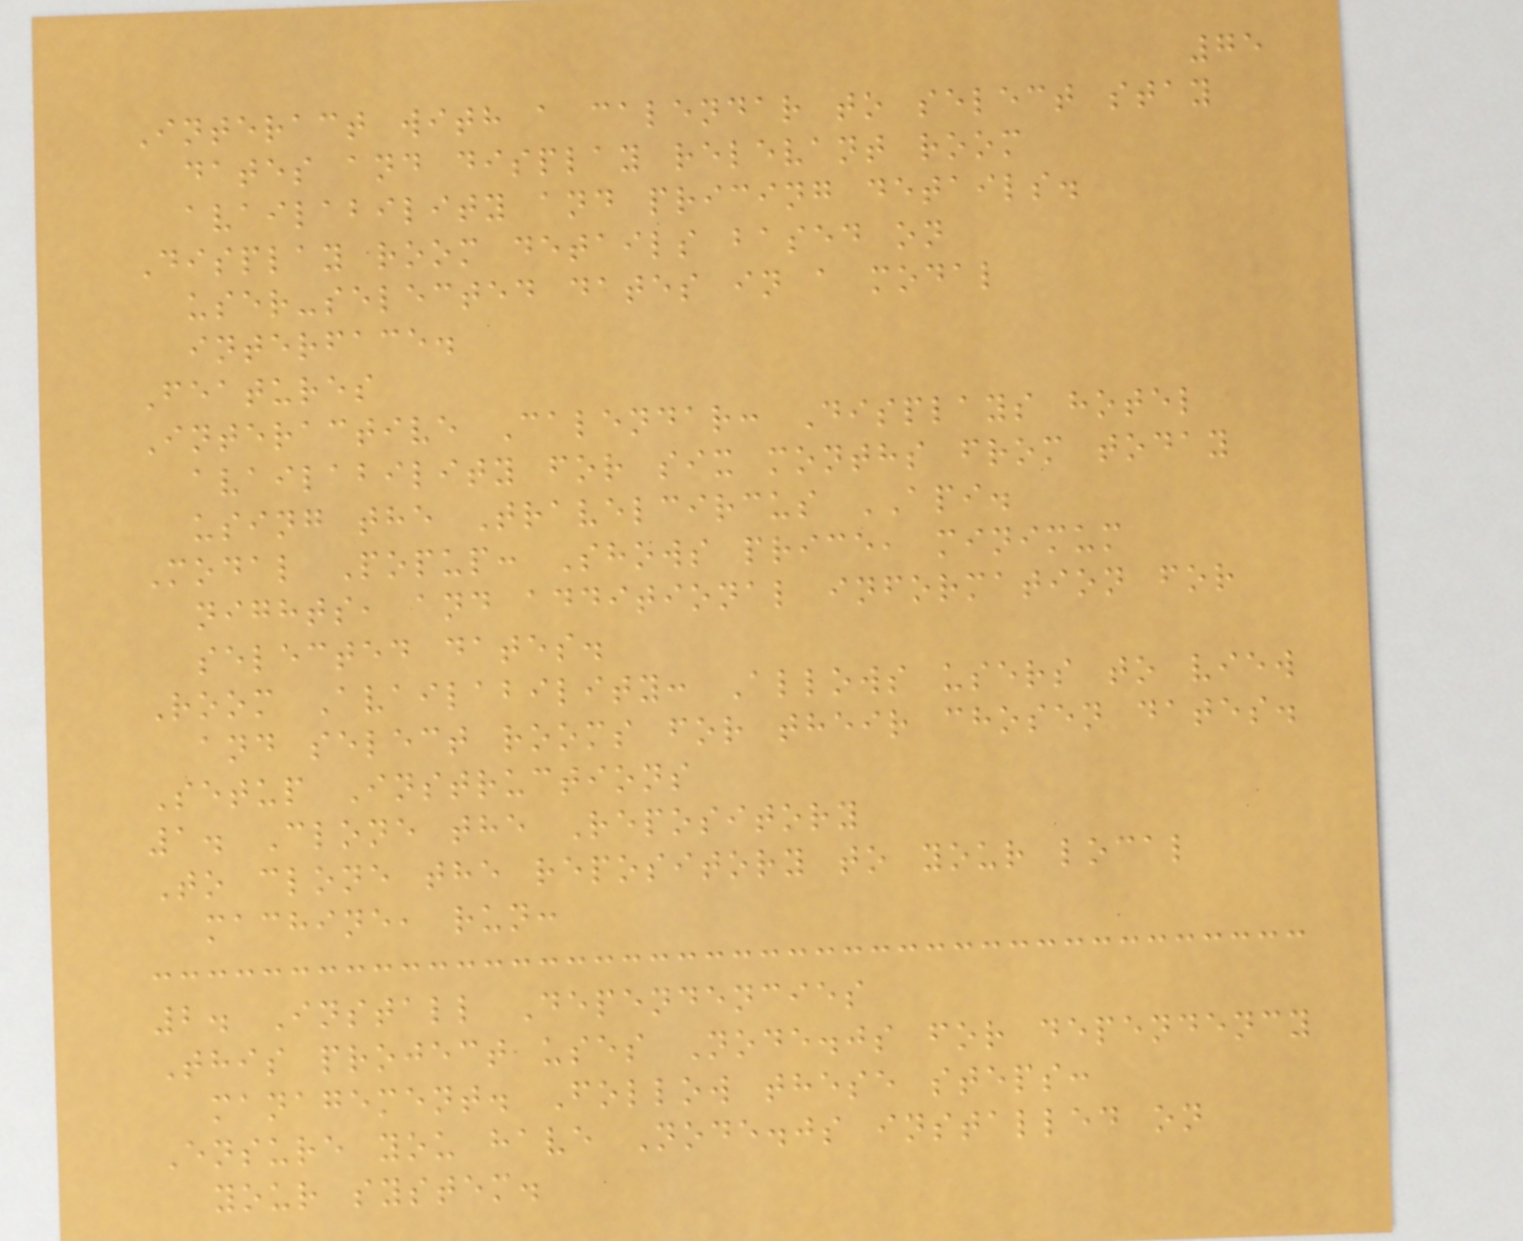75
Interact with a calendar to select stay
dates and display relevant room
availability and pricing details.
Display room details based on
user-selected dates in a modal
interface.
Features
Interactive Calendar: Displays hotel
availability for six months from today
using the Travelcircus API.
Modal Popup: Shows price, minimum
nights, and additional information for
selected dates.
Room Availability: Allows users to view
and select rooms for their chosen dates.
Setup Instructions
1. Clone the Repository
To clone the repository to your local
machine, run:
2. Install Dependencies
This project uses Node.js for dependency
management. Follow these steps:
Ensure you have Node.js installed on
your system.
